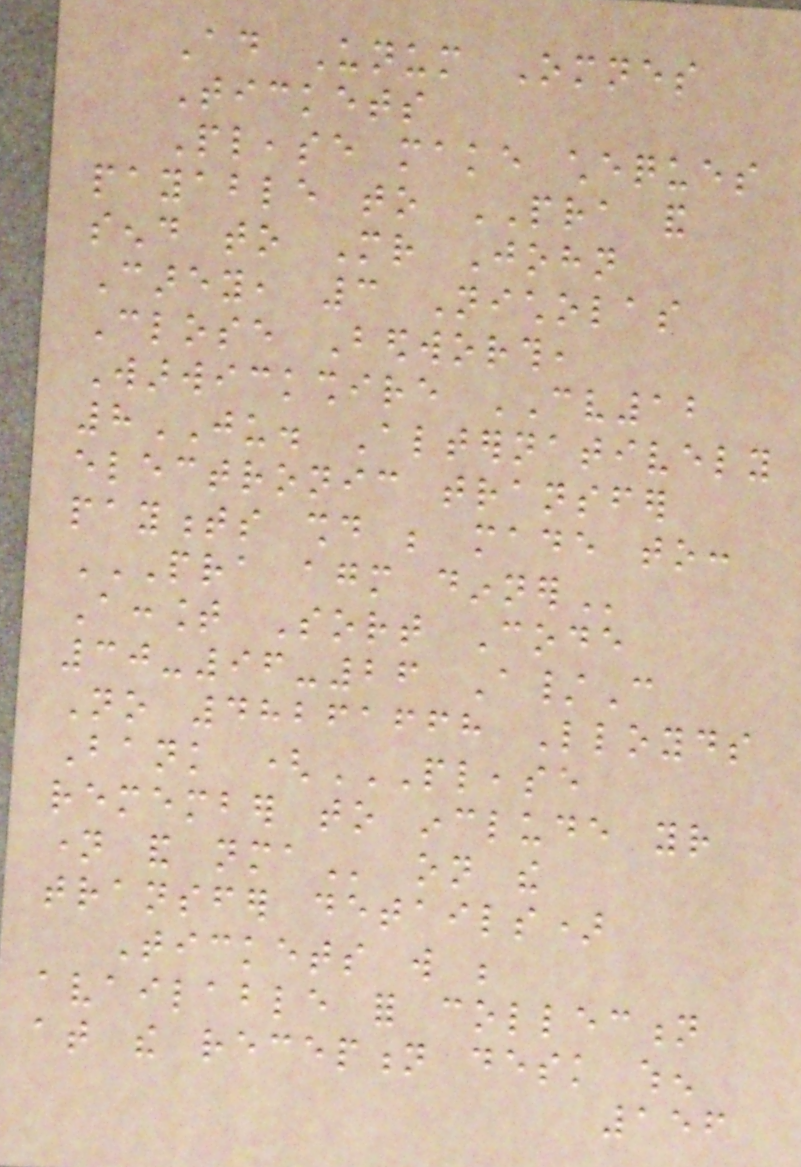Ad Unum Omnes
Tickets
Please make cheques
payable to PRA and
send to Mr John
Carey, 3 Nicholas
Close Bedworth,
Warwickshire CV12
8JU. Alternatively
electronic transfer
payments should be made to:
PRA AGM DINNER
Account Sort Code
30-96-26 A/C
No 48261668 Lloyds
Bank (PLEASE
REMEMBER TO INCLUDE YOUR
NAME AND NMA on the
transfer details)
Tickets will be
available for collection
at the reception desk when
156
